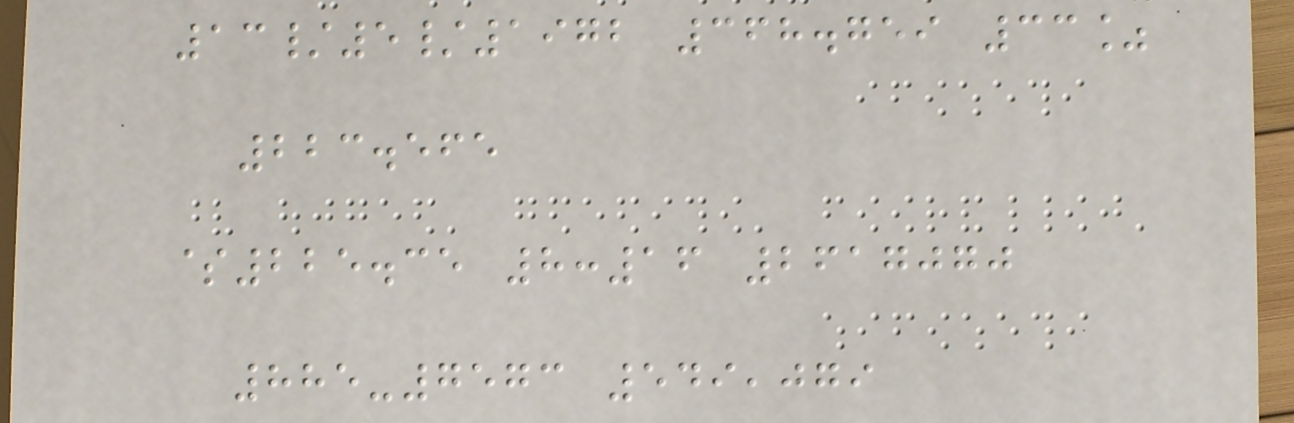13/5/1972 368.759 33%
223.565
$225.35 8:16 2617070
885-7573 549,079
